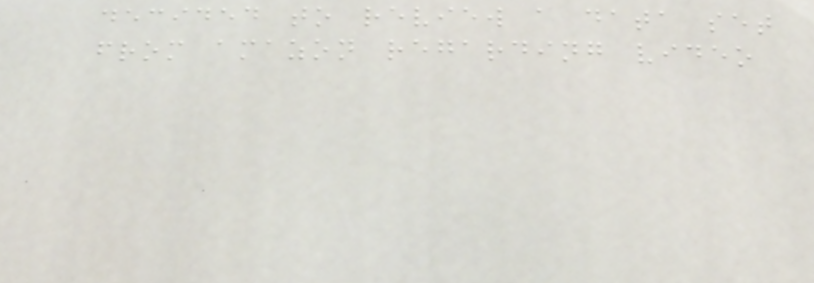decided to review a data set
from amazon regarding video
